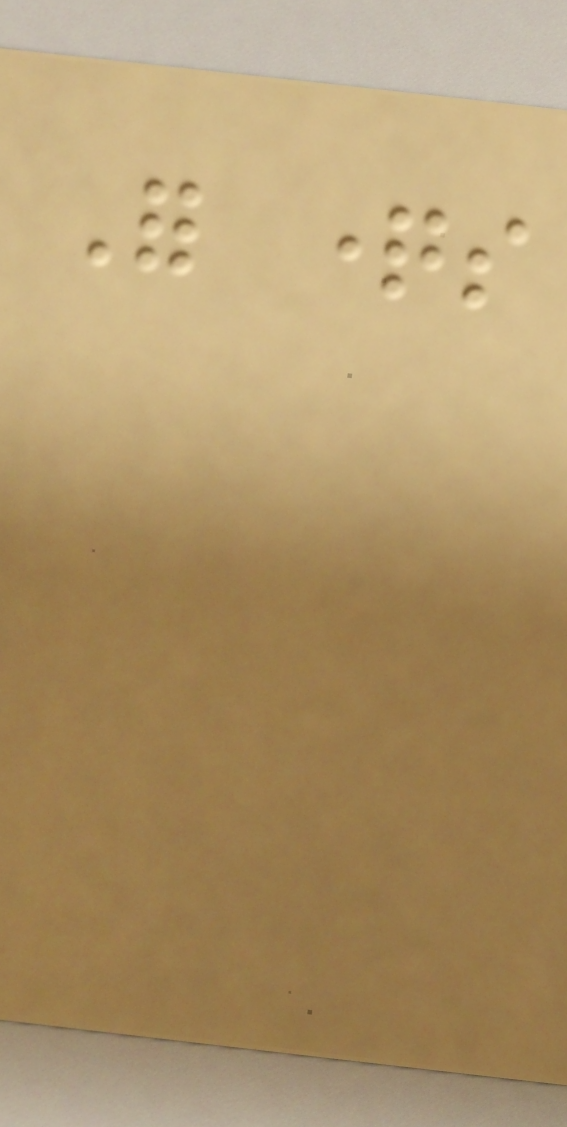For questions
